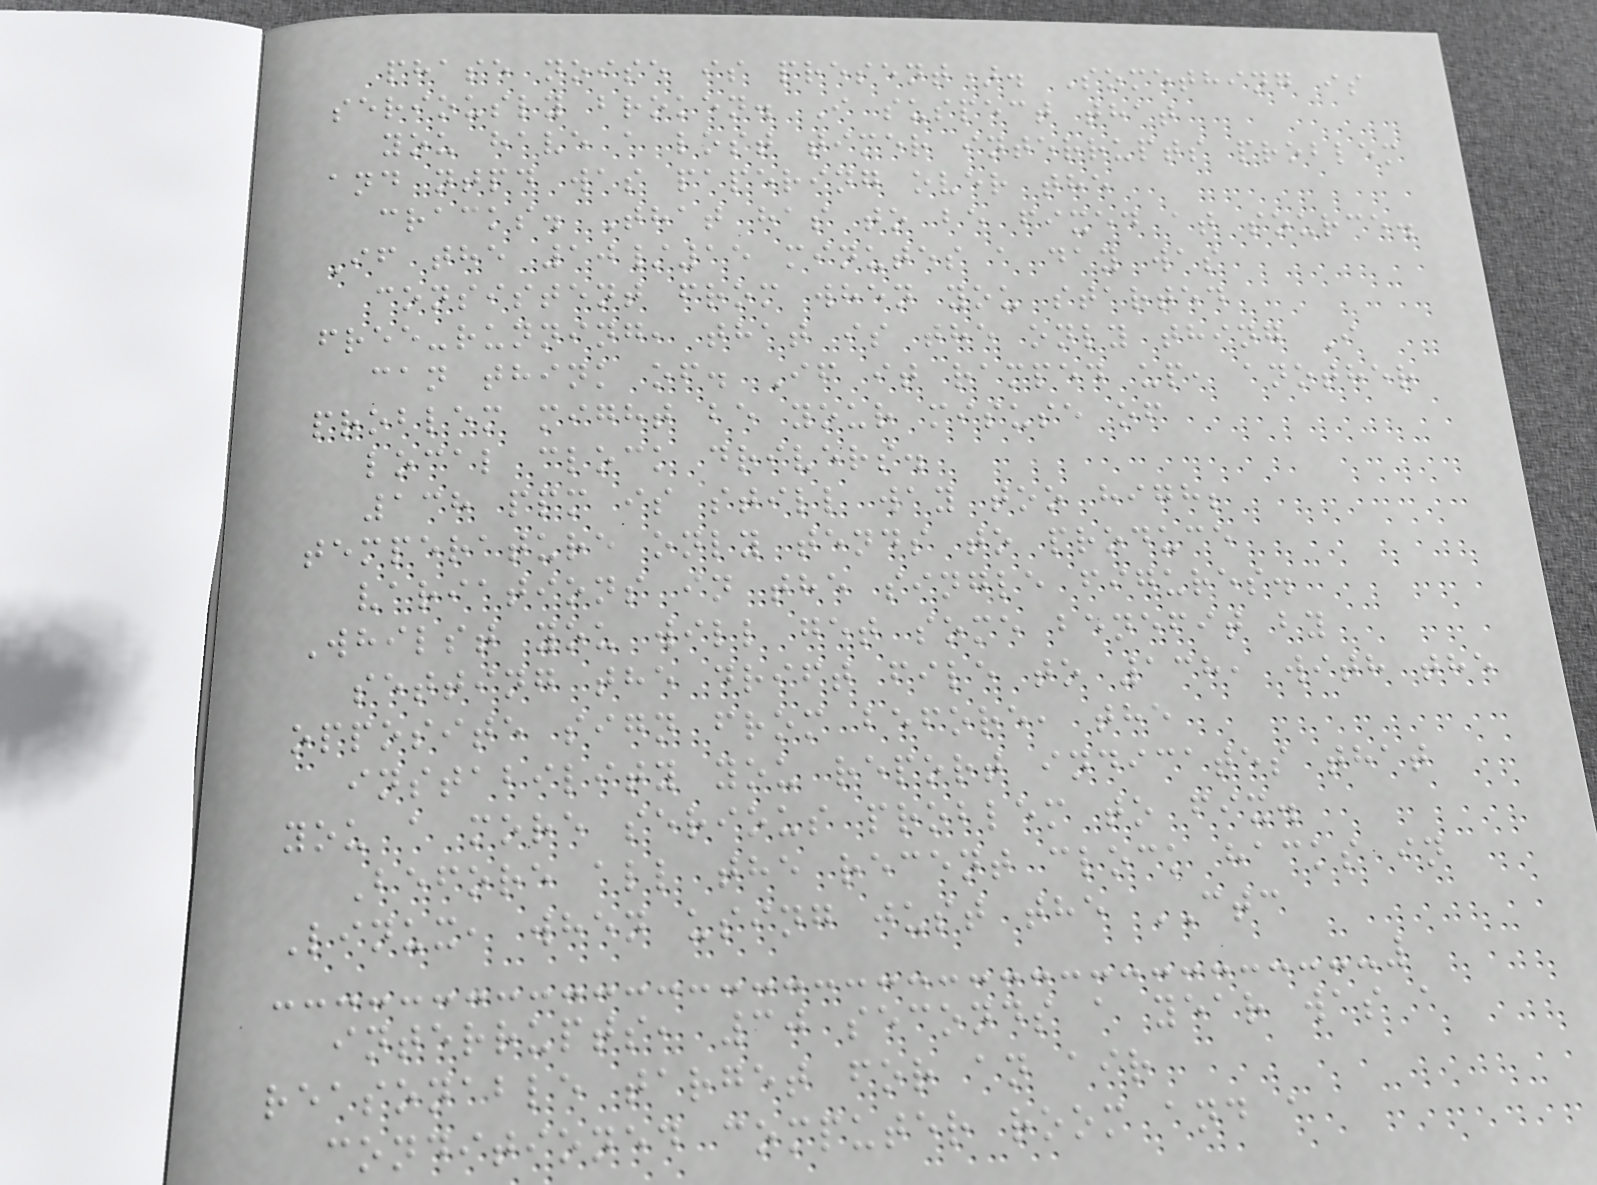phase noise is present). Something is
seriously broken. I suspect that
you have a lost timer interrupts problem
and ntpd was papering over the
cracks. That has to be fixed at source.
If the 10/15 minutes a day was
consistent from when you started
free-running, that is the only thing I
can think of. If it ramped up, another
problem might be your misuse of
local clock drivers.
138 ppm is still way too high;
temperature only tends to produce
variations in the single figures.
Whilst you will get some benefit by
setting the drift file to 138, with the
opposite sign from before, the
instability you report indicates that
you a more serious problem to fix.
Before all the recent clock hacks in
Linux, when using just the CTC
interrupts, 30 seconds a year was a
reasonable target for an air
conditioned computer room and a
